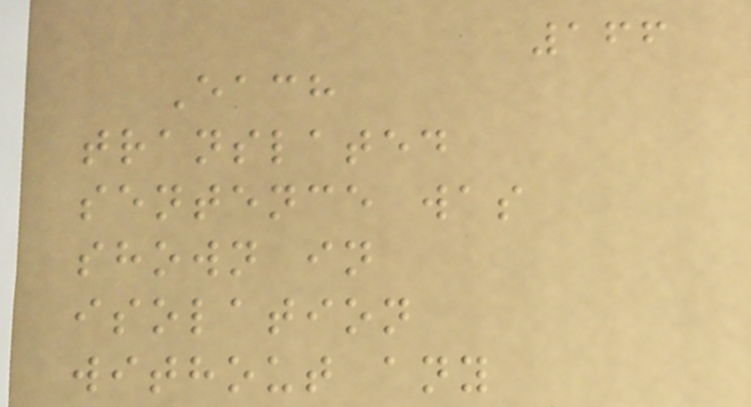166
Each
translated
sentence was
shown in
isolation
without any
